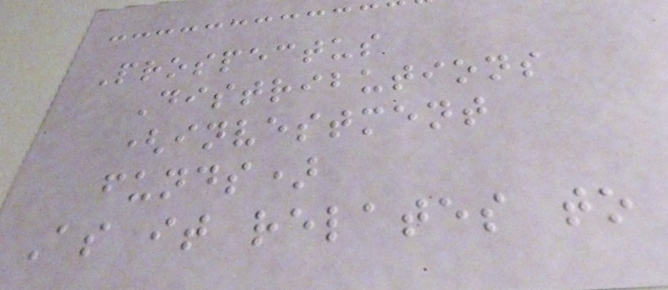Prospectus
Distributions
(investment
funds)
As it relates to
